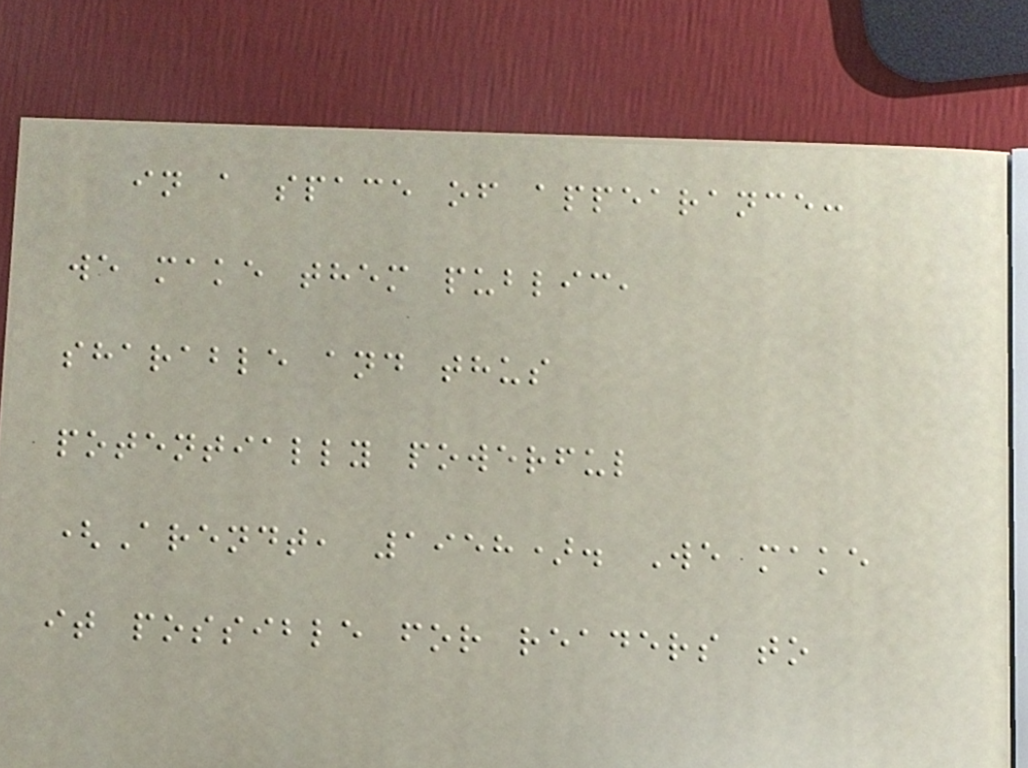in a space of appearance:
we make them public,
sharable and thus
potentially powerful
(Arendt, 1958). We make
it possible for readers to
